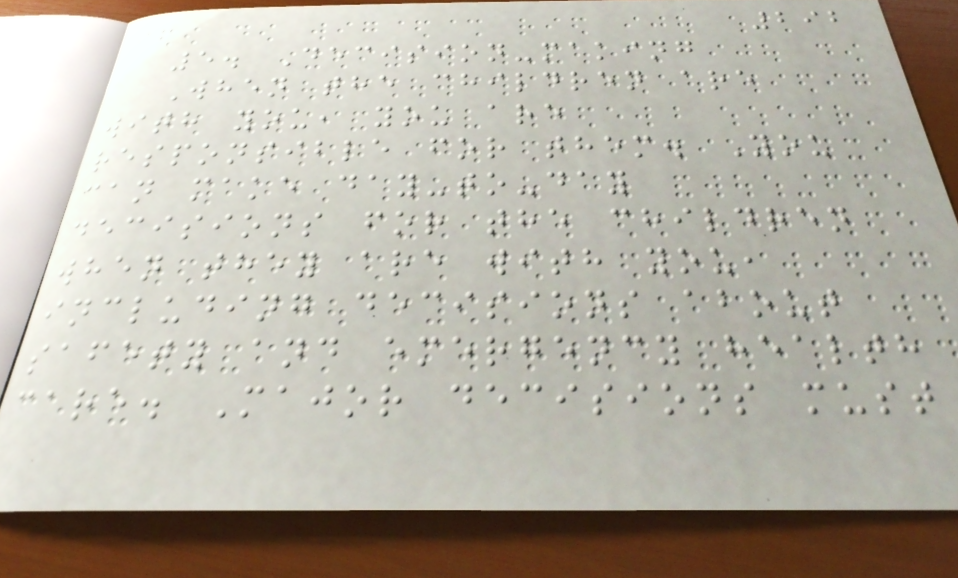292
5. Decision-making
When the children are
with you, you are
responsible for them. You
can make day-to-day
decisions for the children
when they are with you,
including decisions about
safety and emergency health
care. Major decisions must
